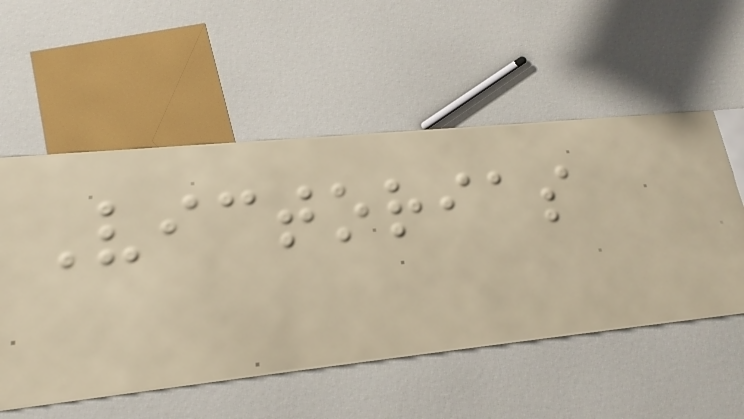Victorias
